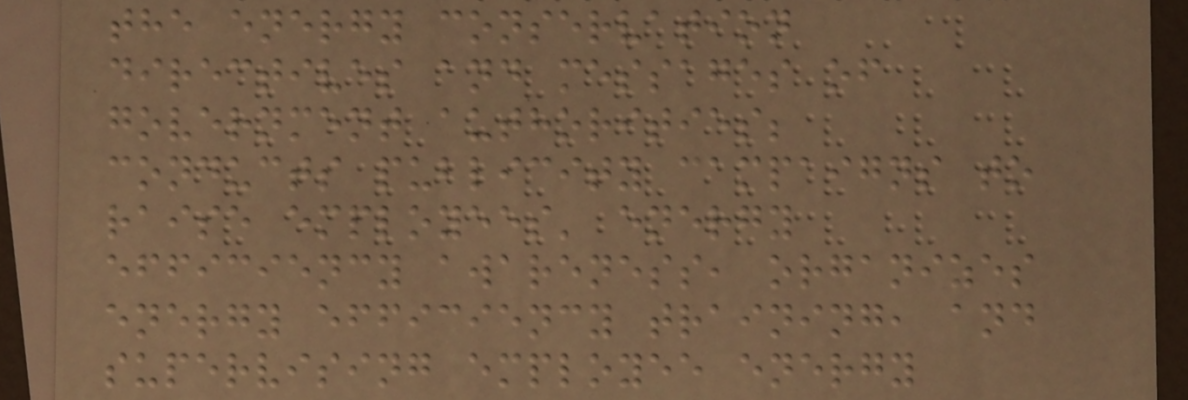the energy conservation
directives and messages of
government authorities;
conducts publicity campaigns to
raise employees' energy
efficiency awareness, organizes
energy efficiency training, and
supervising employee energy
